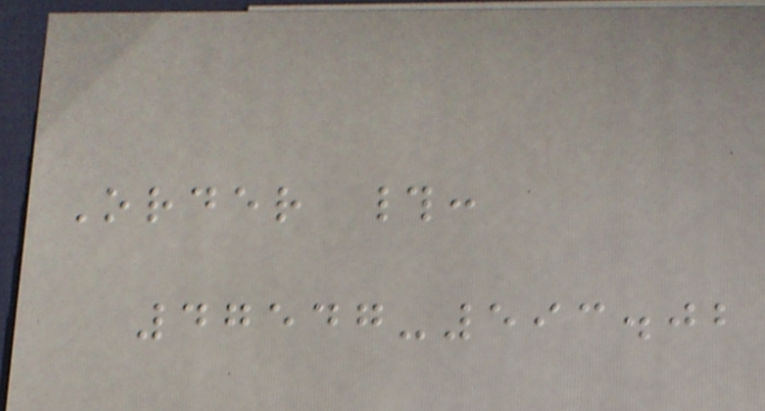Order #:
47547-593.02
